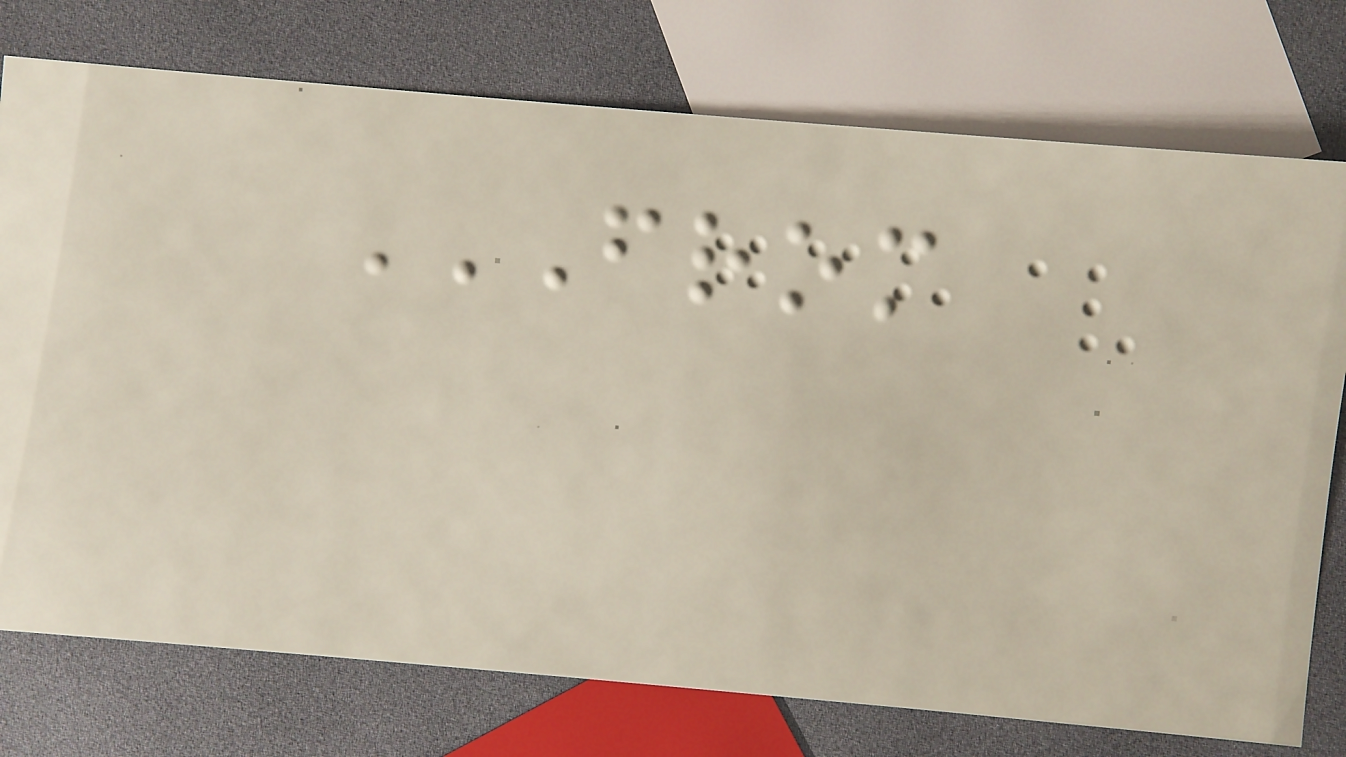FROM
